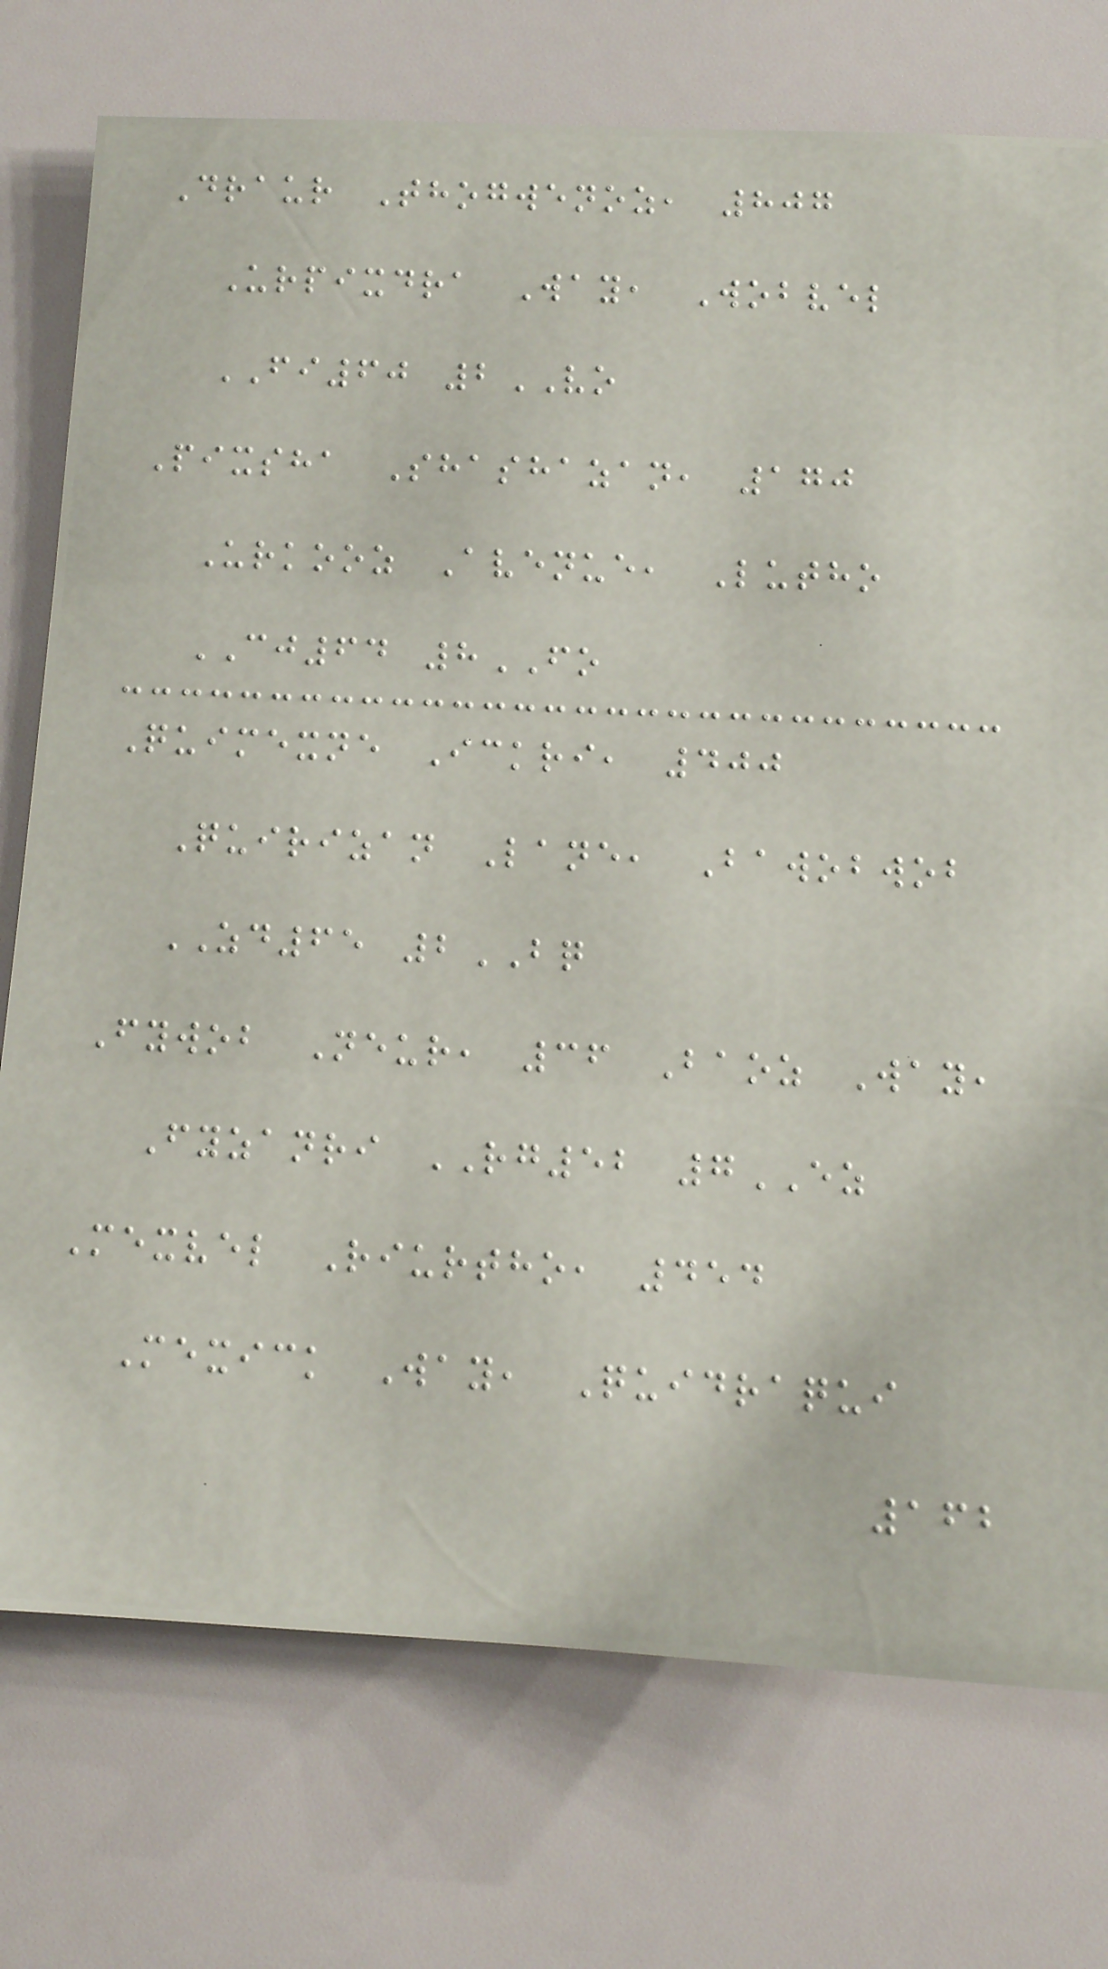Draur Thogwenoz, 807
Urpixdra Way, Wobvel
FI60 2VO
Pixsha Shashazan, 170
Urkooz Avenue, Lutho
CJ64 8FO
Quimexne Ickri, 400
Quirizan Lane, Bawobwob
ZD65 2BQ
Fywob Neur, 36 Baoz Way,
Fyzanri RG52 7EZ
Mexvel Riurtho, 454
Mexick Way, Quidraqui
162
